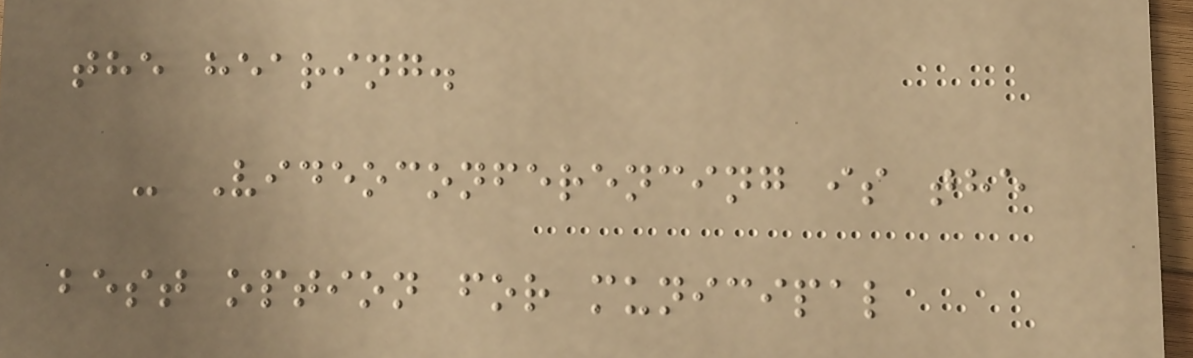the hearing.
- Videoconferencing is the
best option for municipal
